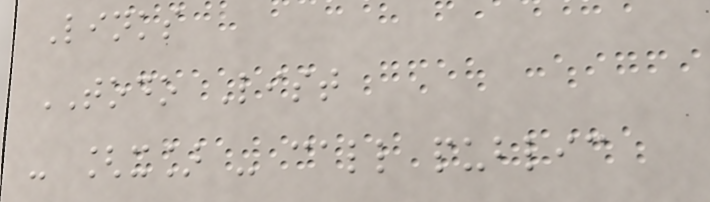Links
TODO List
- [x] - call public
